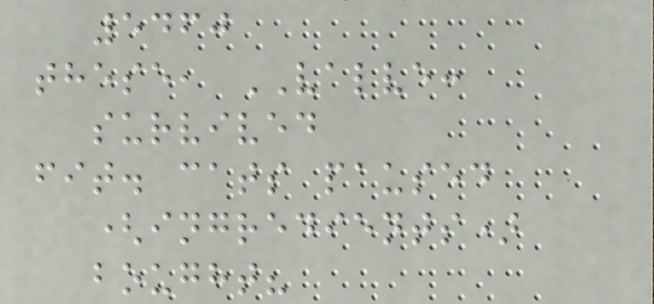5460
these, VALVE:
survived
fit. cats paused
(ingredients)
bought?
